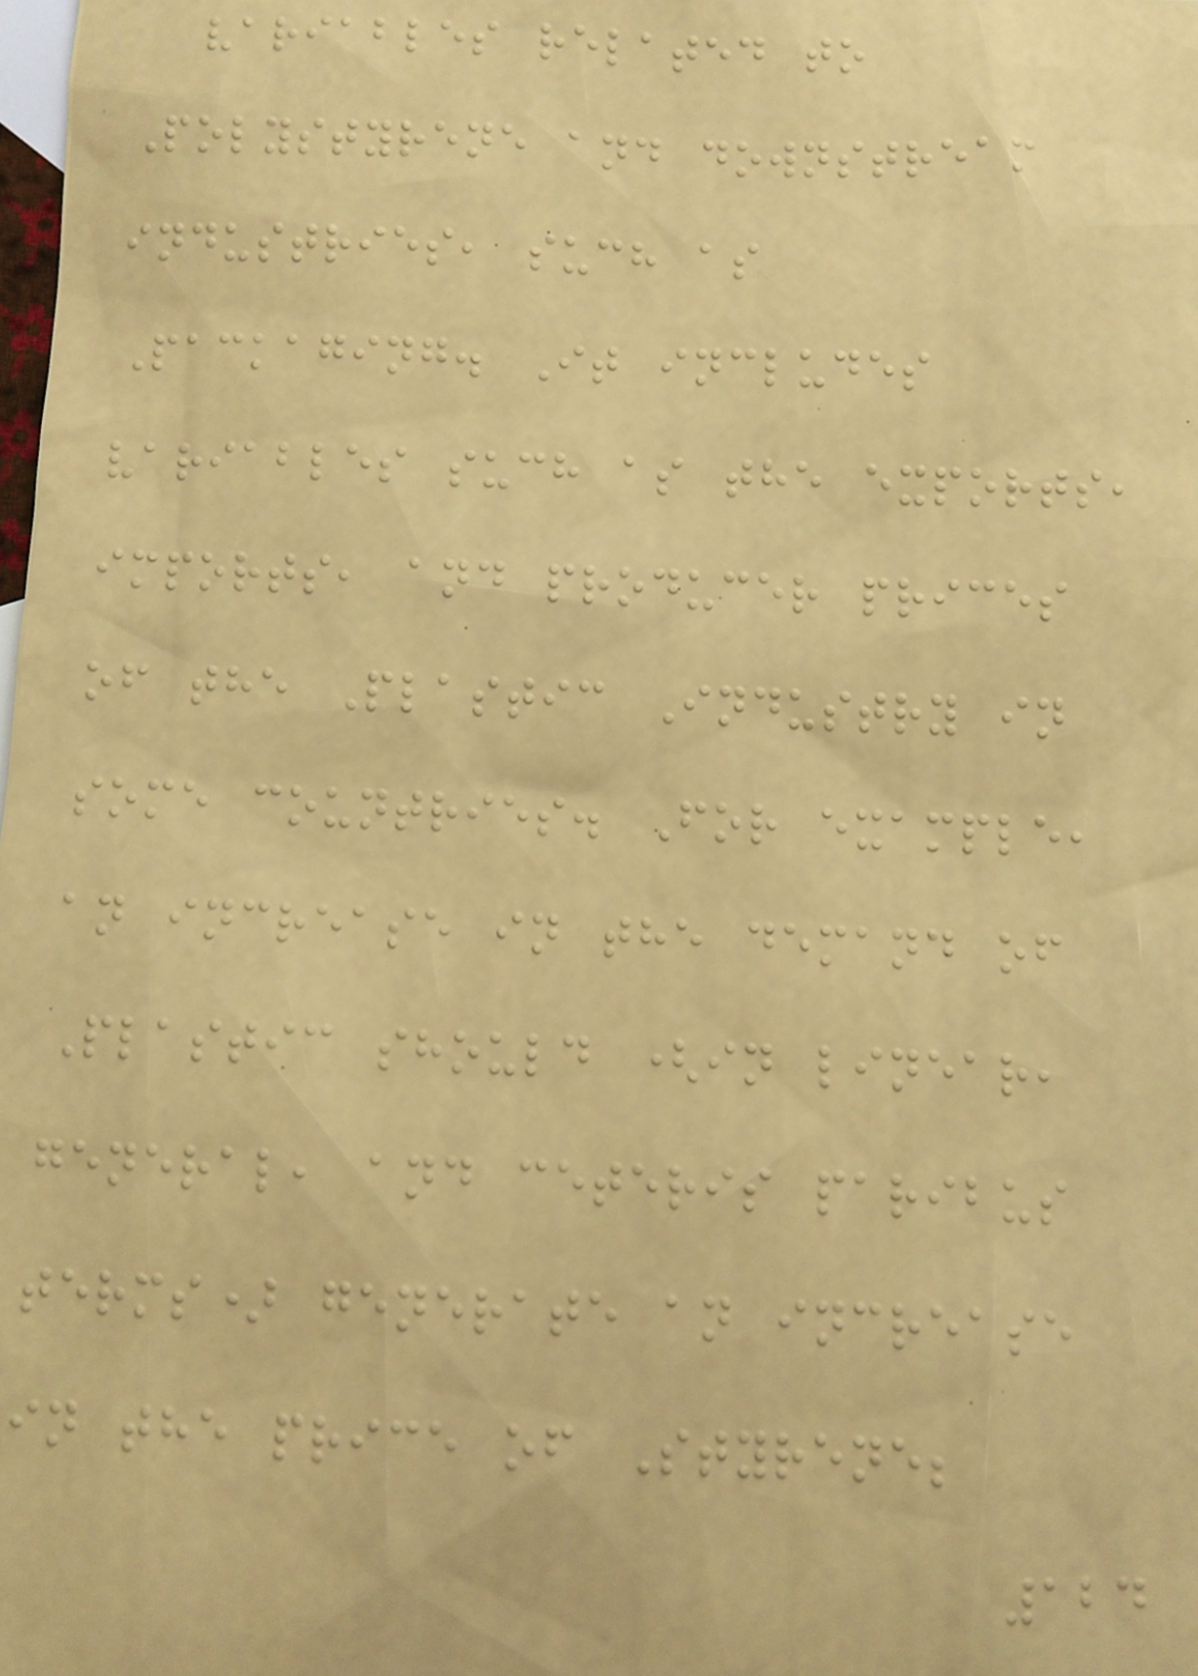variables related to
Polystyrene and downstream
industries, such as
Packaging. It includes
variables such as the exports,
imports, and producer prices
of the Plastic Industry in
some countries. For example,
an increase in the demand of
Plastic should (in linear,
general, and ceteris paribus
terms) generate an increase
in the price of Styrene;
124
